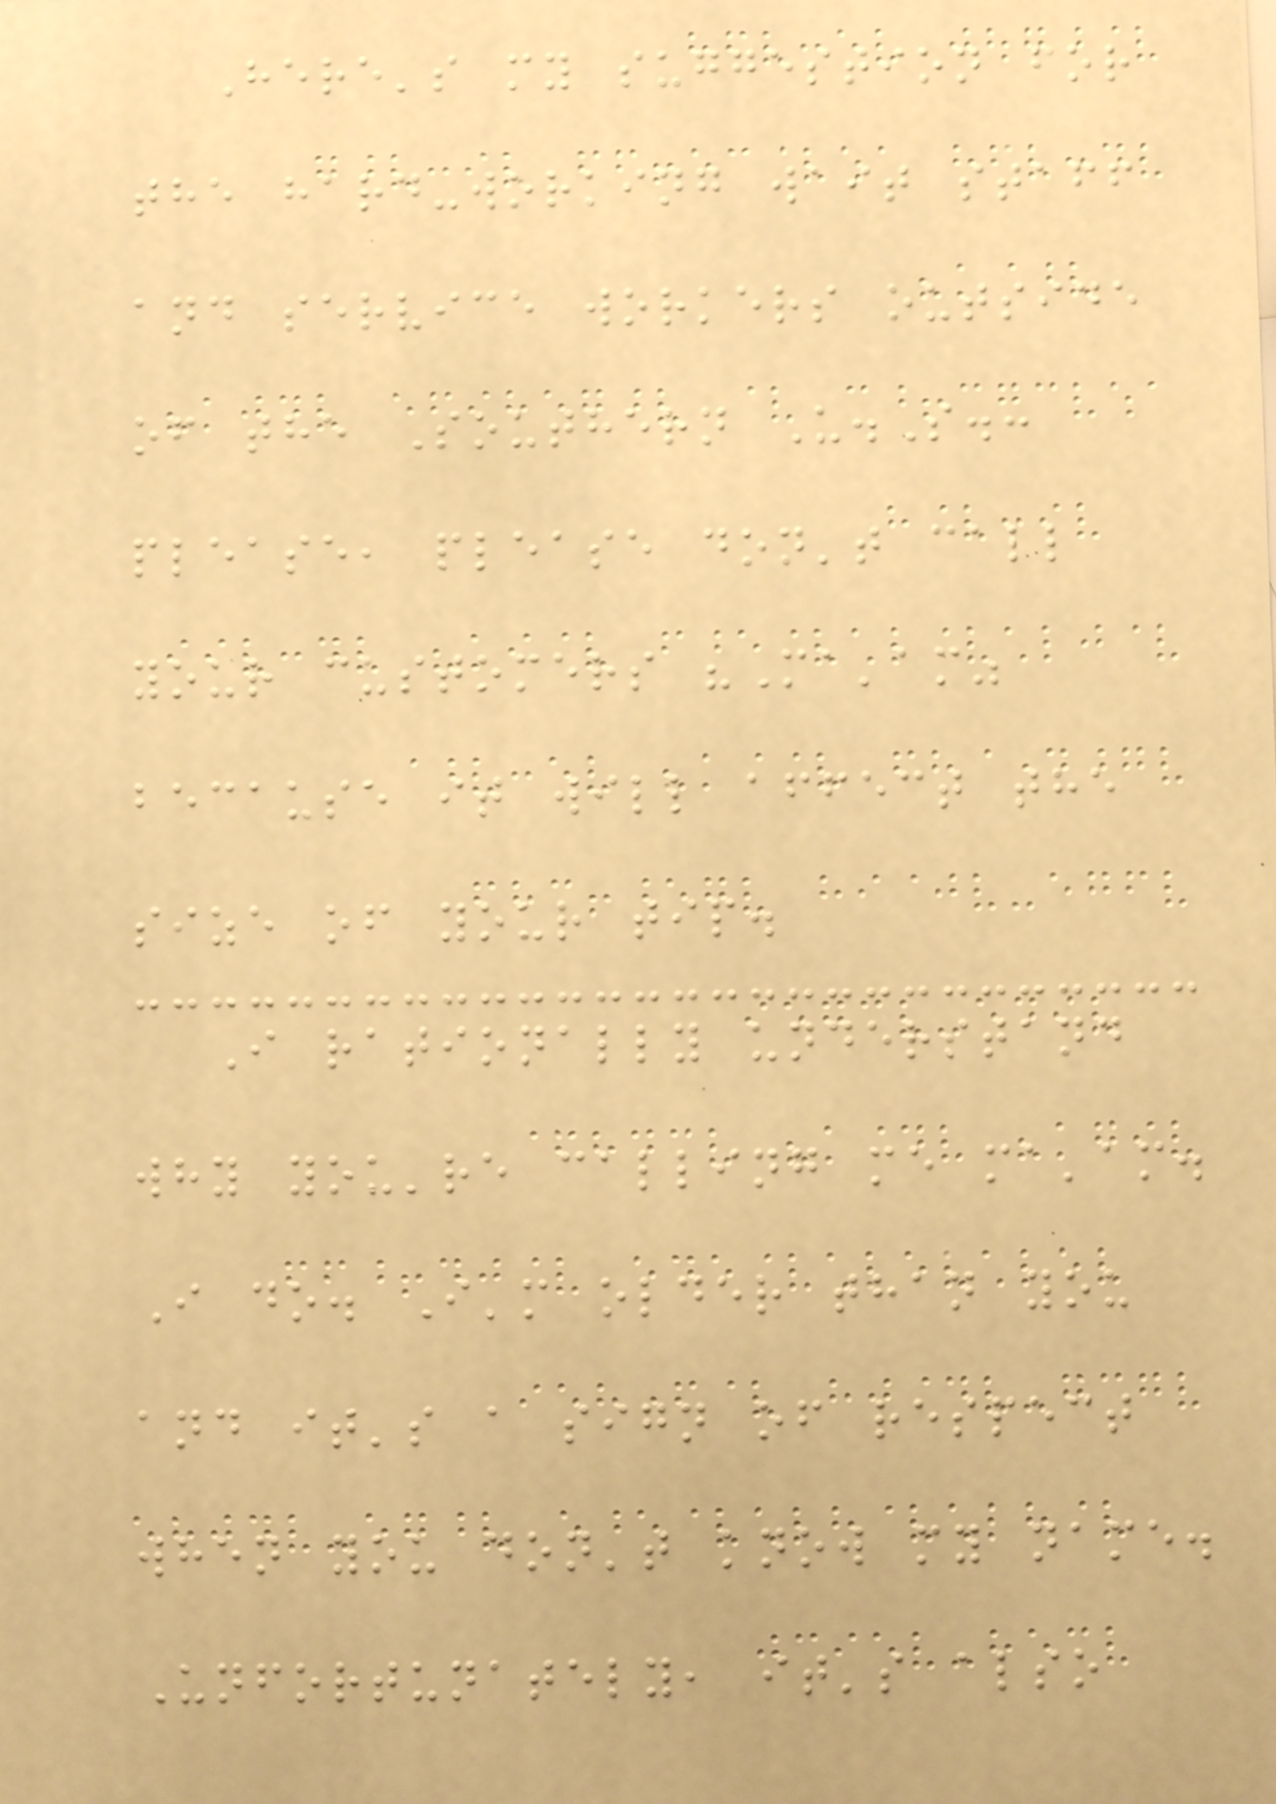Here's my suggestion for
the hard-working wait staff
and service workers outside
of the Southern U.S.:
please, please don't call
your customers "Ma'am"
because it will affect the
size of your tip.
I rationally understand
why you're calling me ma'am.
I do. I'm older than you
and it's a sign of respect
when you don't know my name.
Unfortunately, it's also
